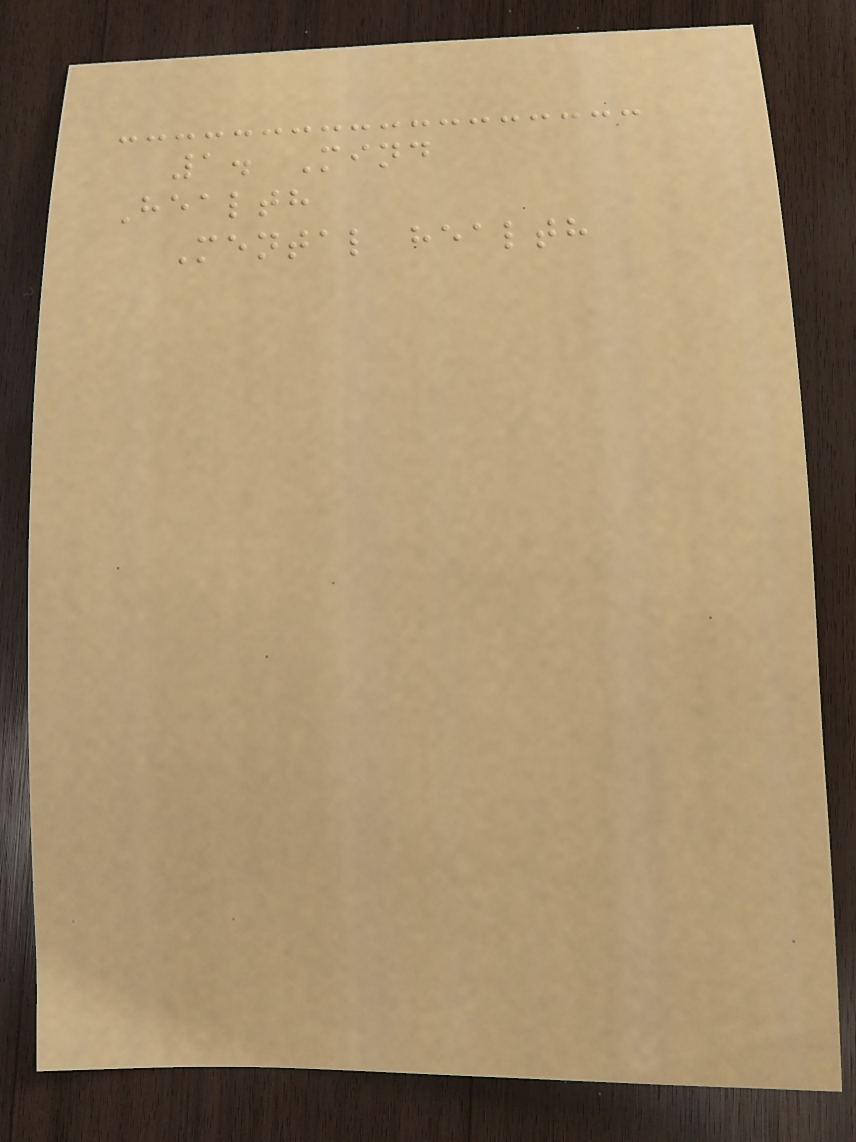1. Mind
Health
Mental health
